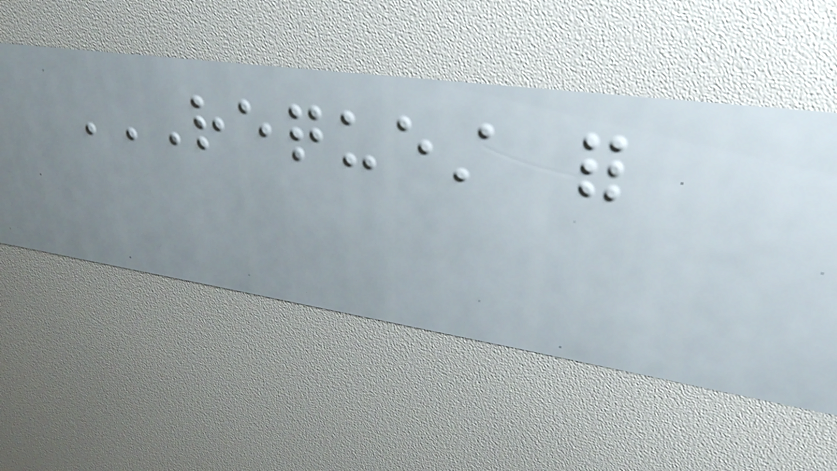REQUEST FOR
